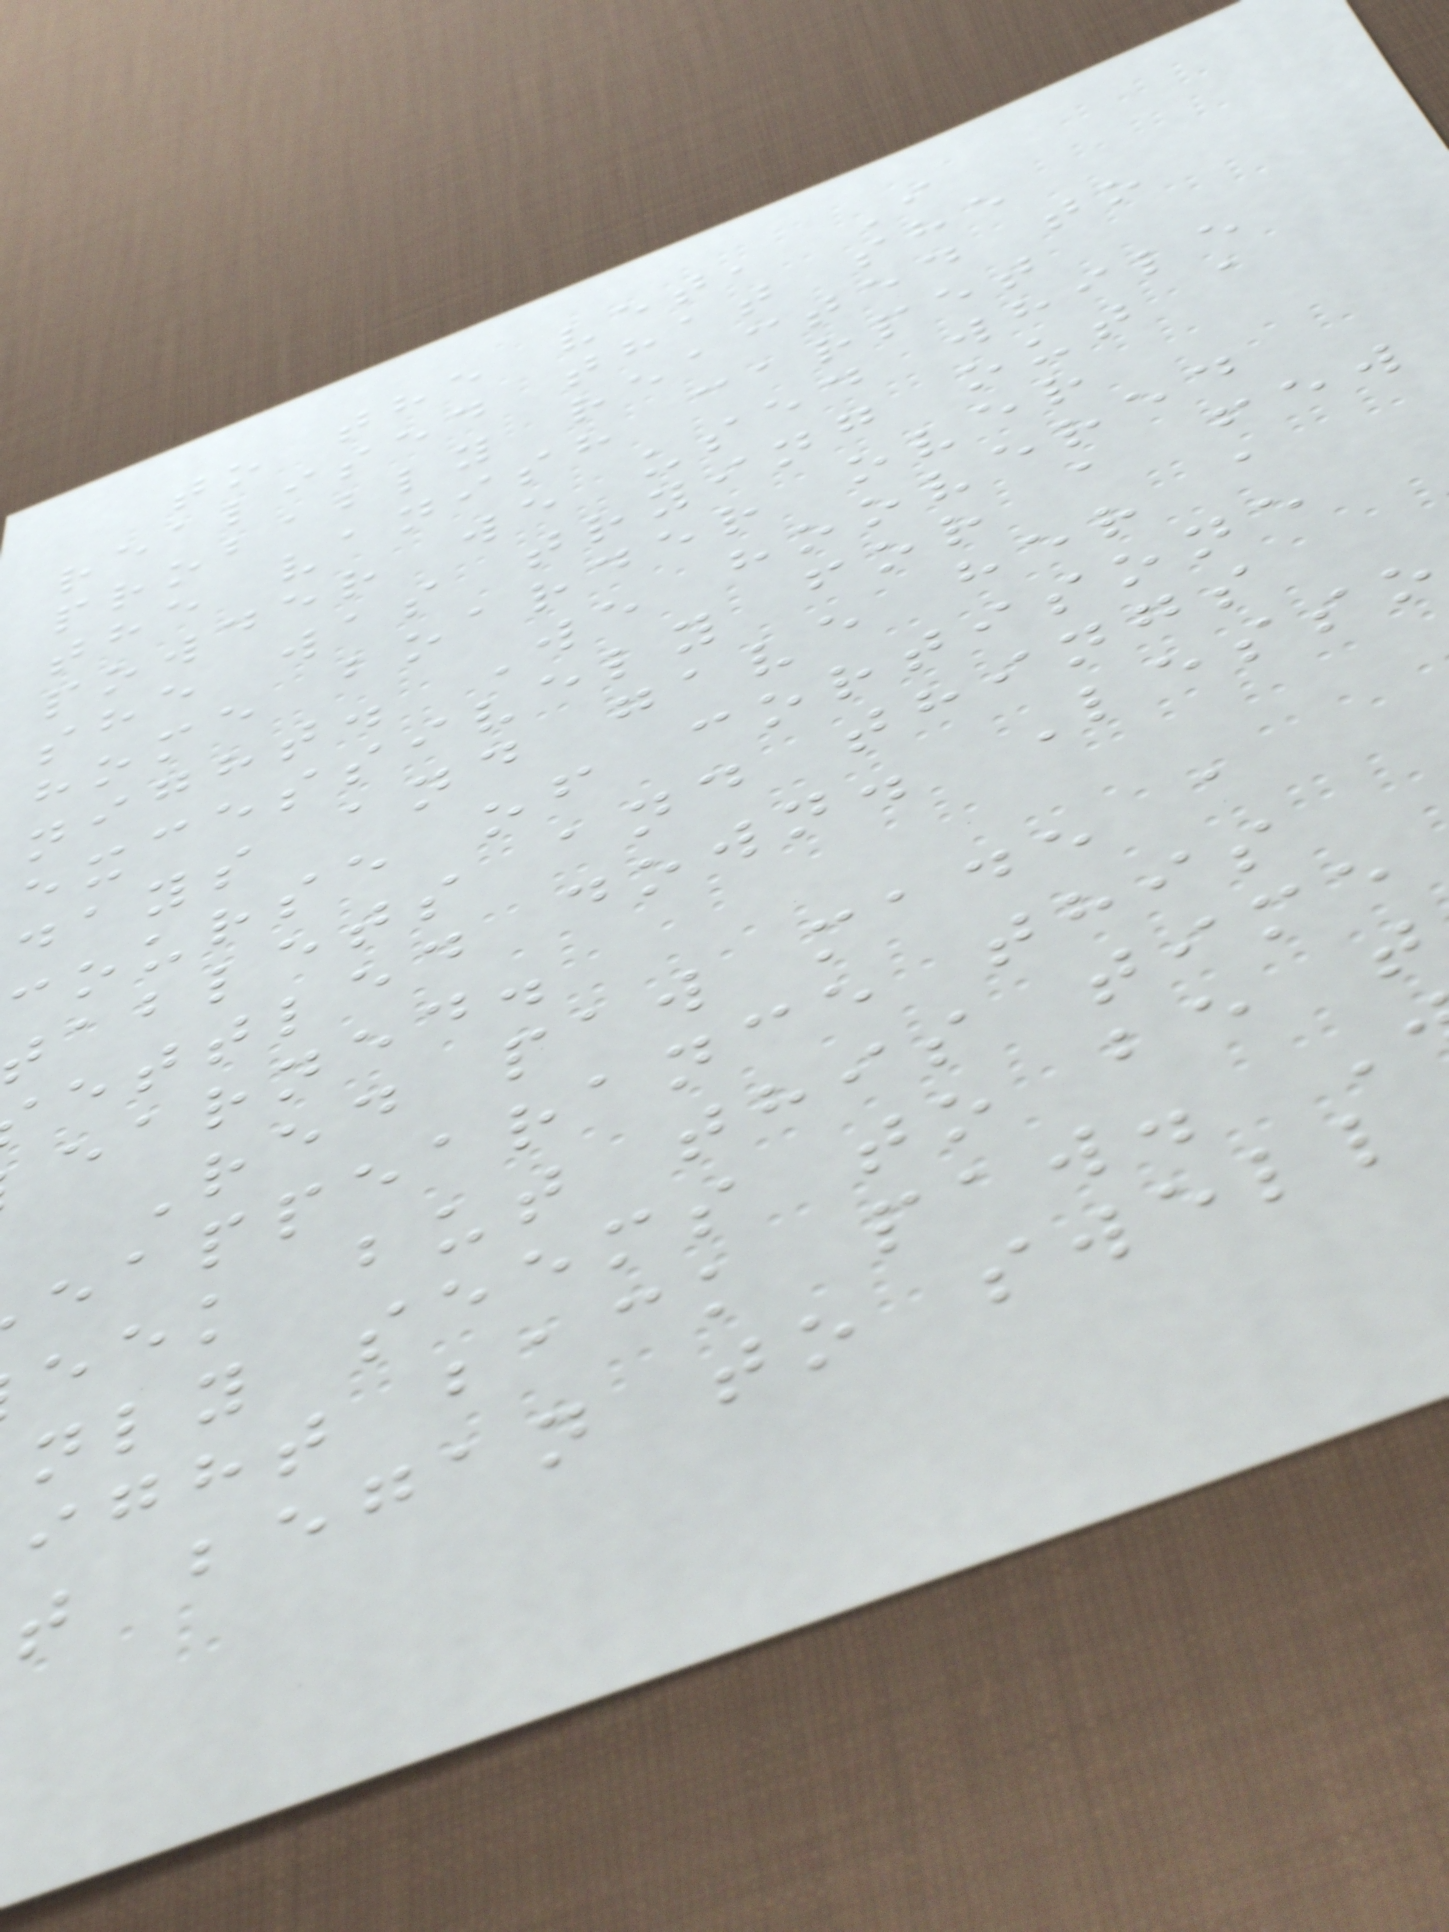to the vet, I
realised that she
probably reacted to
the vanish carpet
powder we used while
she was trying out a
home boarder over
night. We hoovered
excessively for a few
days and gave her a
course of cortisone
ablets and things
ettled down. Lesso
earned.
Red paw made a
eappearance this
eek but this time
nly seems to be t
ight back paw.
t began to swell
